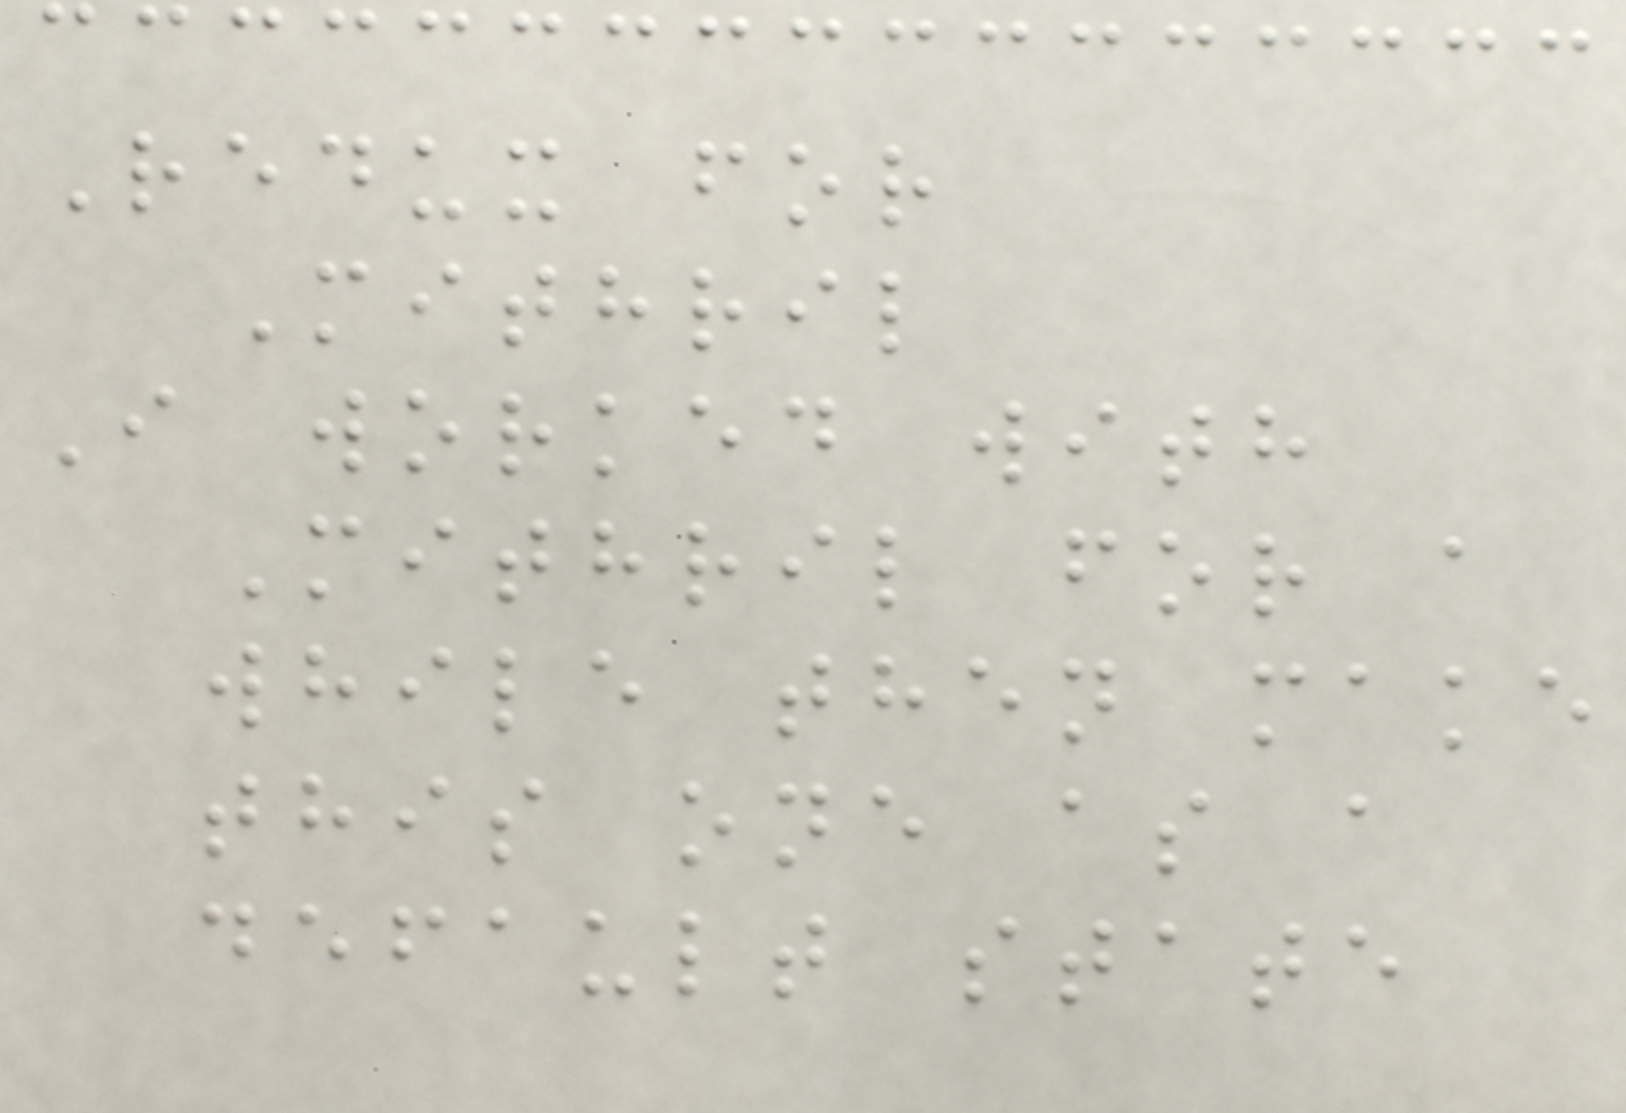Redux for
Mithril
I worked with
Mithril for a
while then make
this one as a
default state
